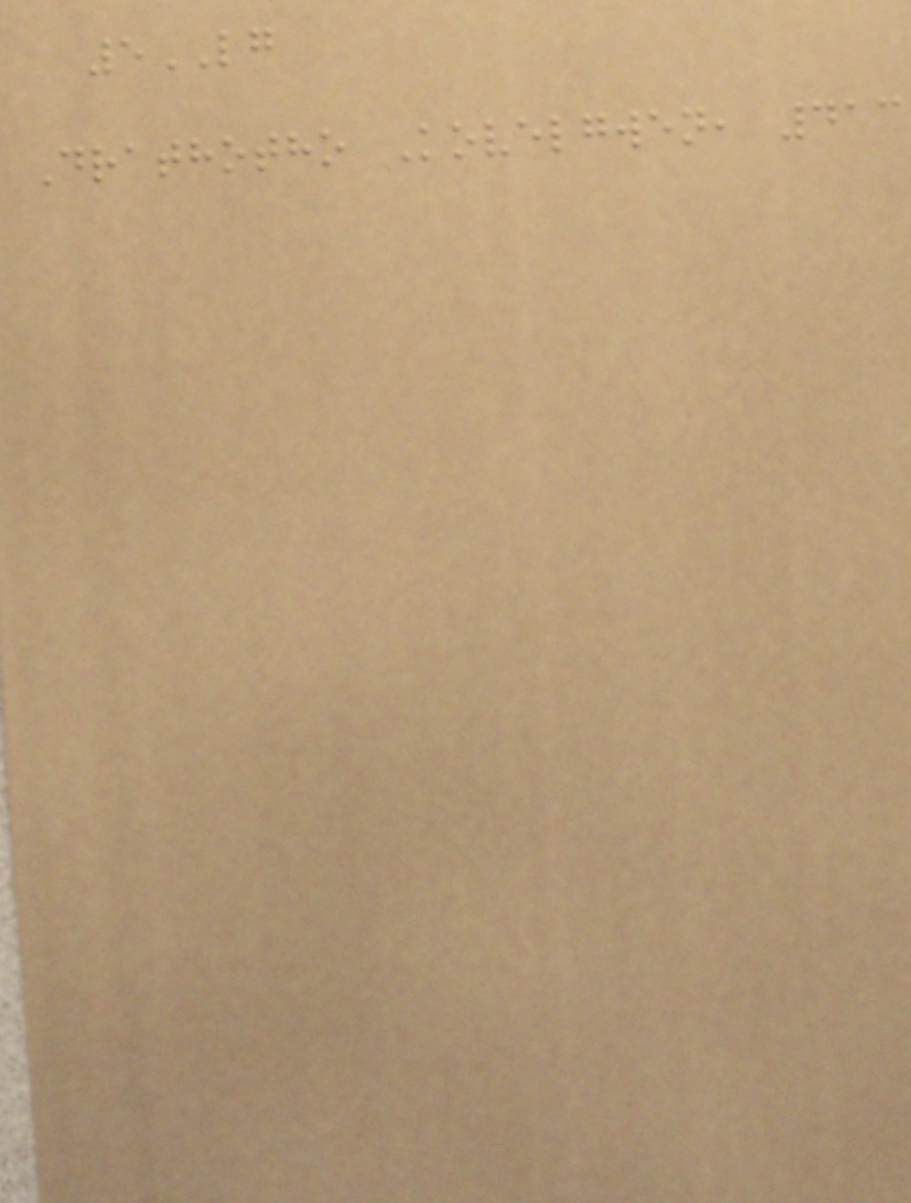5LG
Drathotho Kovelgwen, 413
